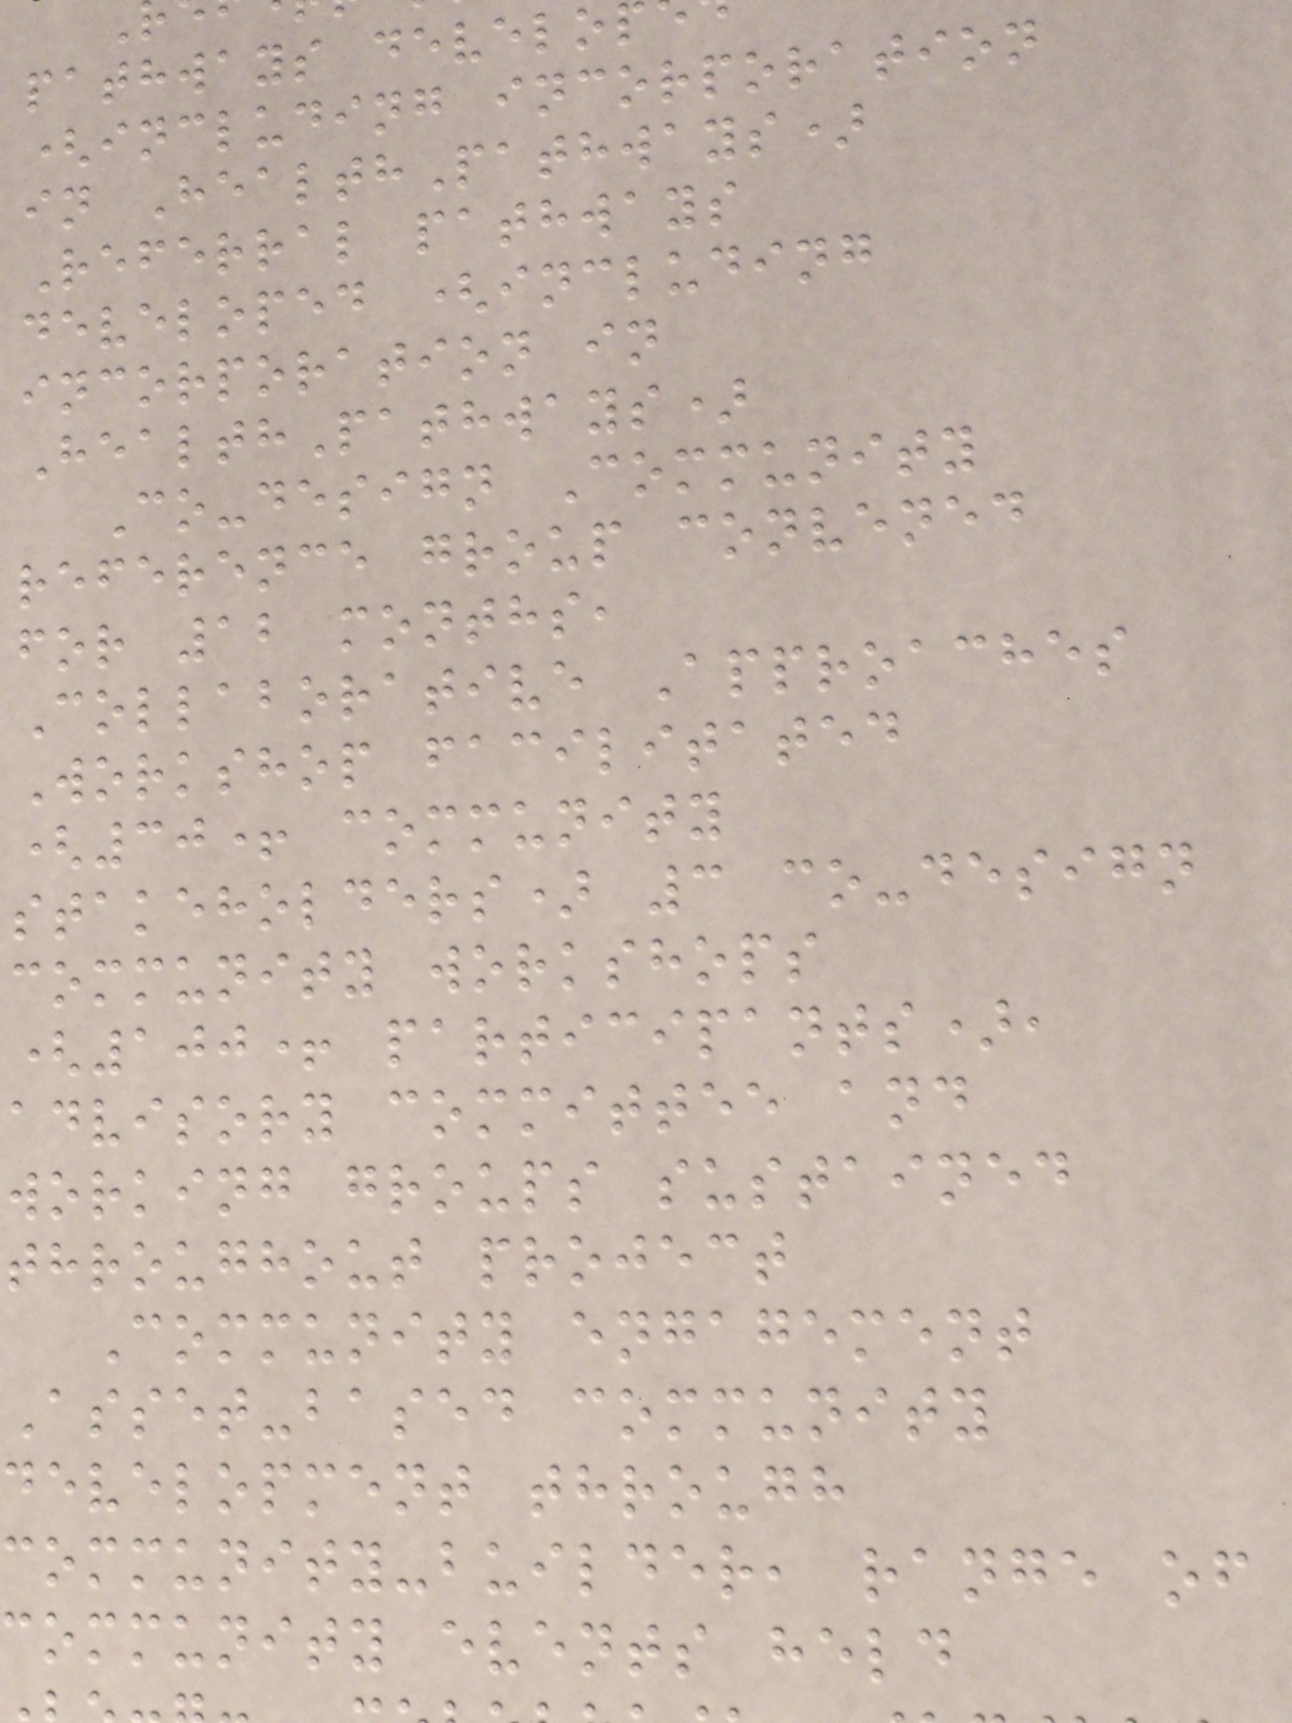pathways develo
(including incorporation
in HealthPathways)
Referral pathways
developed (including
incorporation in
HealthPathways)
Co-design Community
reference group convened
for 12 months,
Collaborative Approaches
Workshop facilitated
(30+ community
stakeholders) 3 co-design
community workshops
(100+ participants),
advisory committee and
working groups sustained
throughout project
Community engagement
Asset-based community
development through
community-builder, range of
community events held
